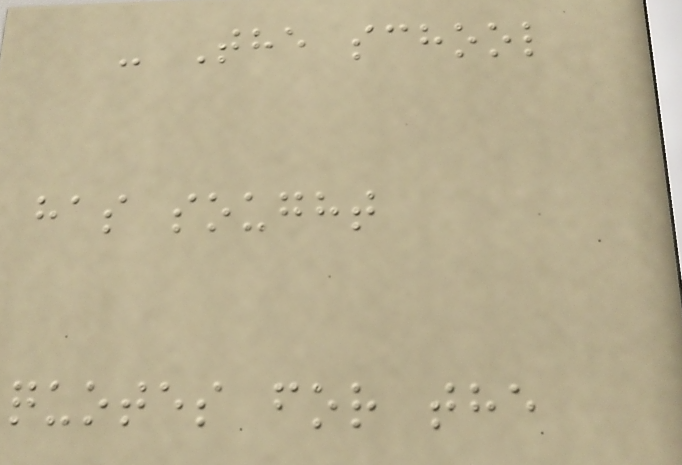- The school
has sought
quotes for the
